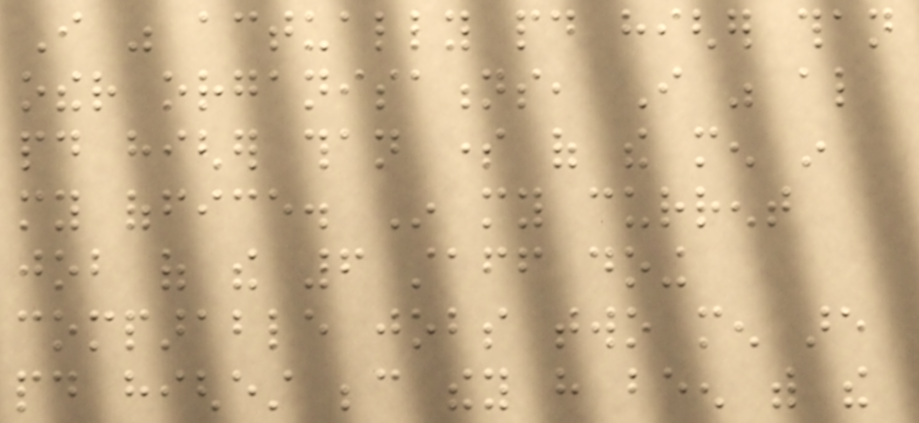I was actually paid higher than
other organisations, I was also
paid higher than some of the men in
my office. In my current
job of the 6 staff doing
comparable jobs two men are
paid highest because they have been with the
